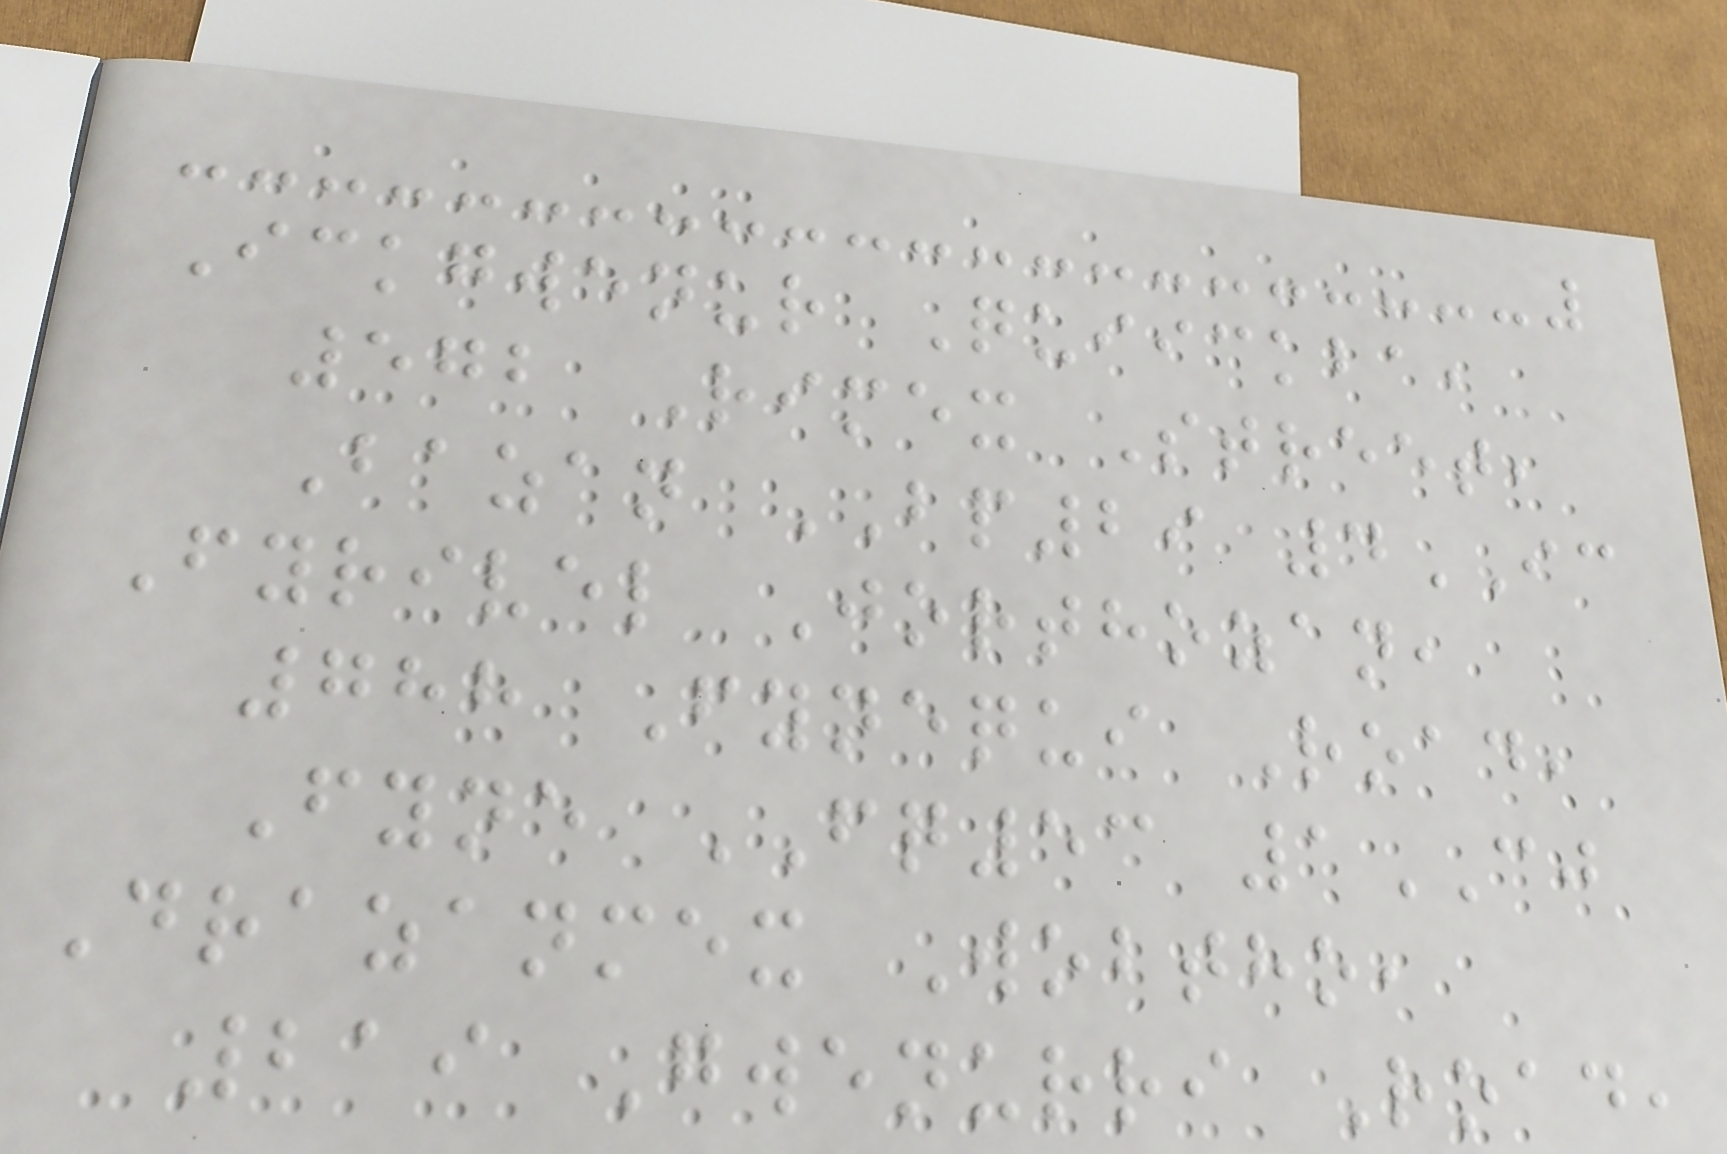Ickgwenur Quiickba,
572 Rimex Street,
Bazan BP29 4IC
Fyrivel Jorthozan,
788 Fynequi Road,
Fyne FQ53 1CJ
Drazanmex Wobtho,
219 Gwenurri Road,
